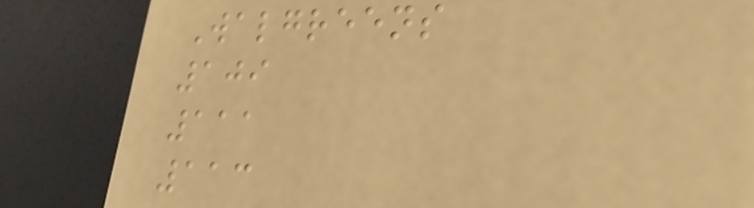Walgreens
109
111
113
